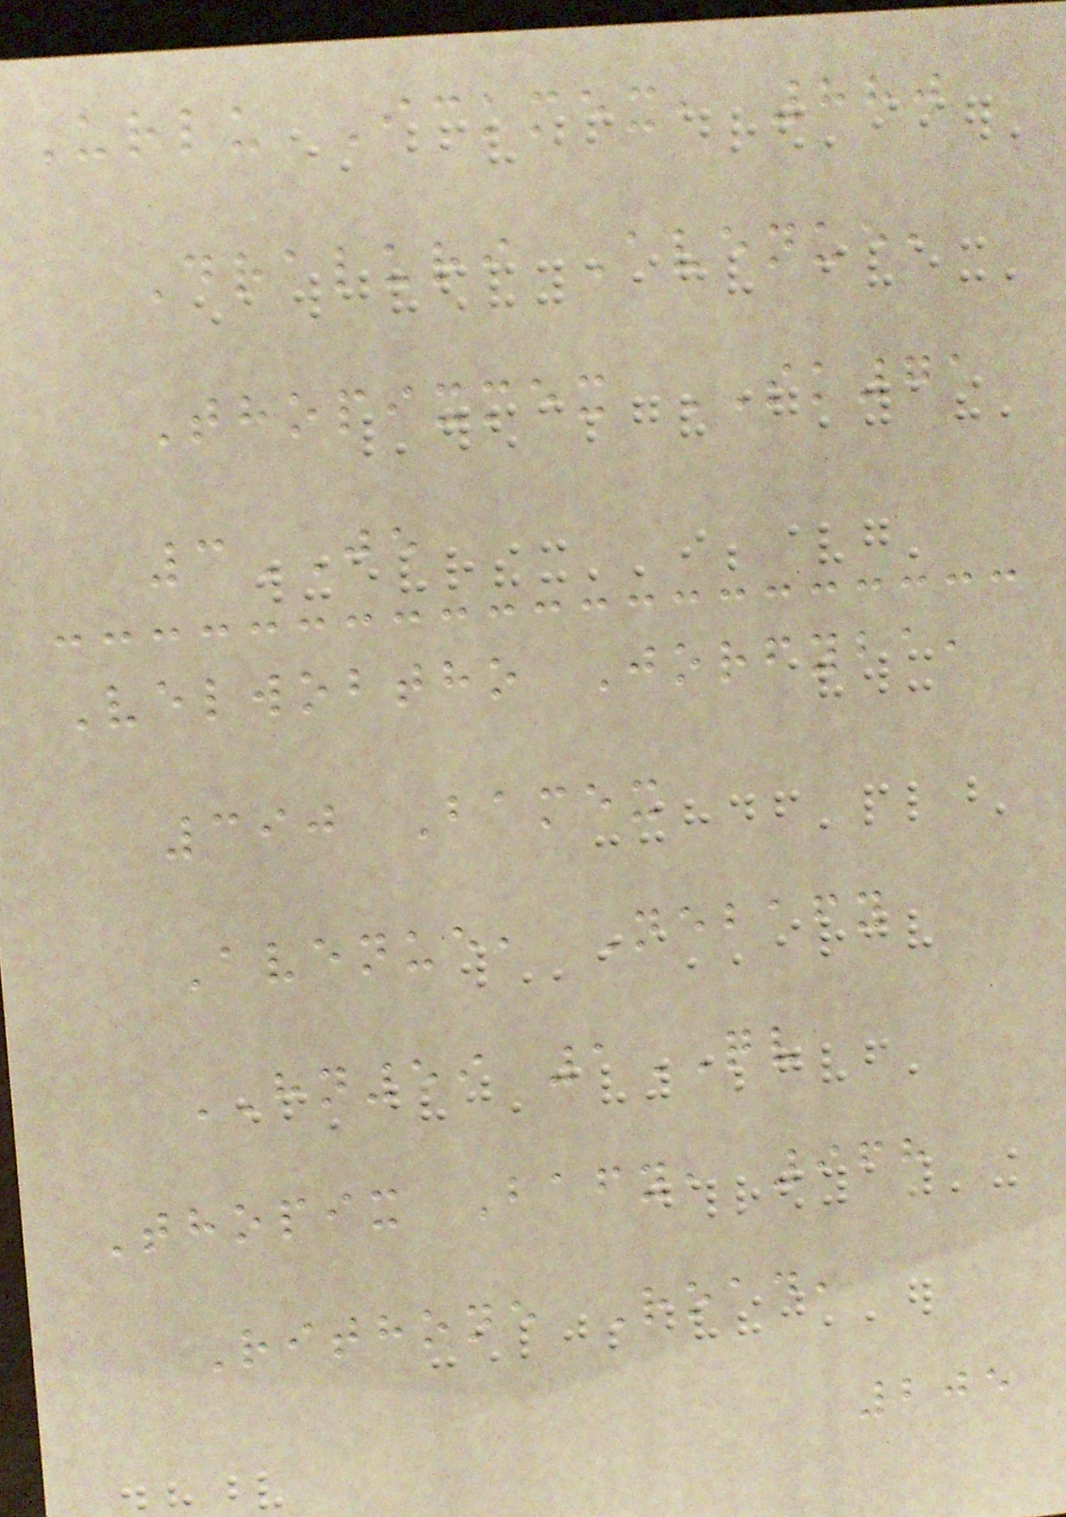Urlu Ickmex, 880
Draluri Avenue,
Thopixmex SK71
3JE
Velwobtho Jorfyba,
390 Bamex
Avenue, Nebafy
HN59 1QV
Thopix Bafy, 968
Rithone Road,
205
